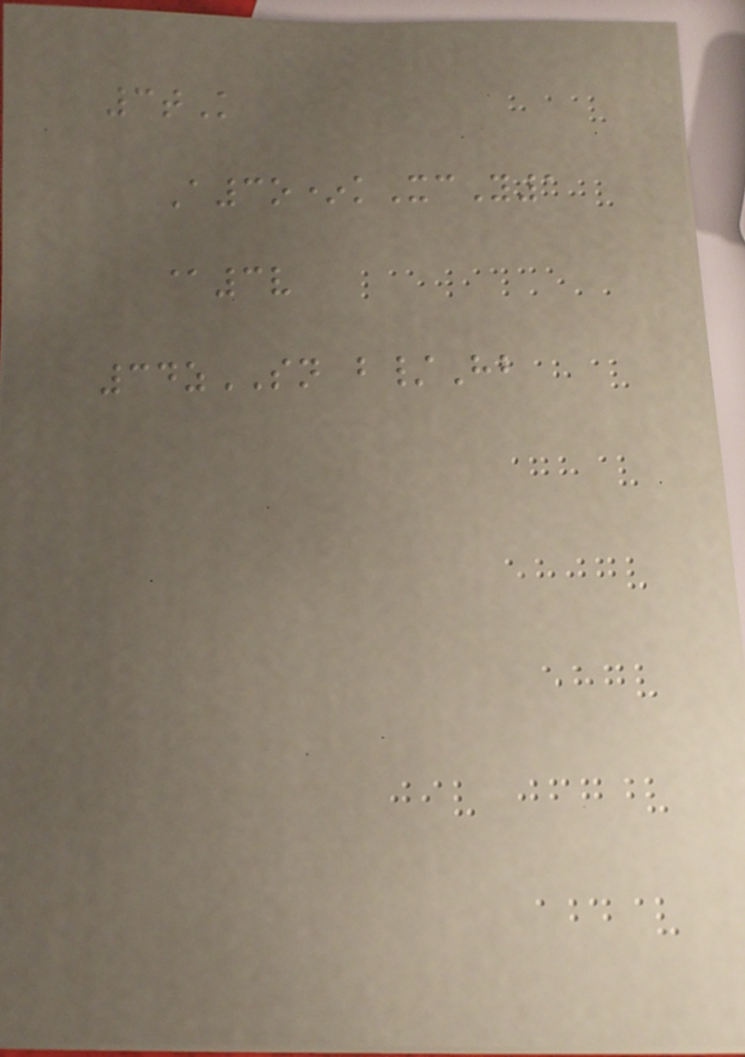3tK
A3o*kXcY1
@3v
34zSN b/Hb
